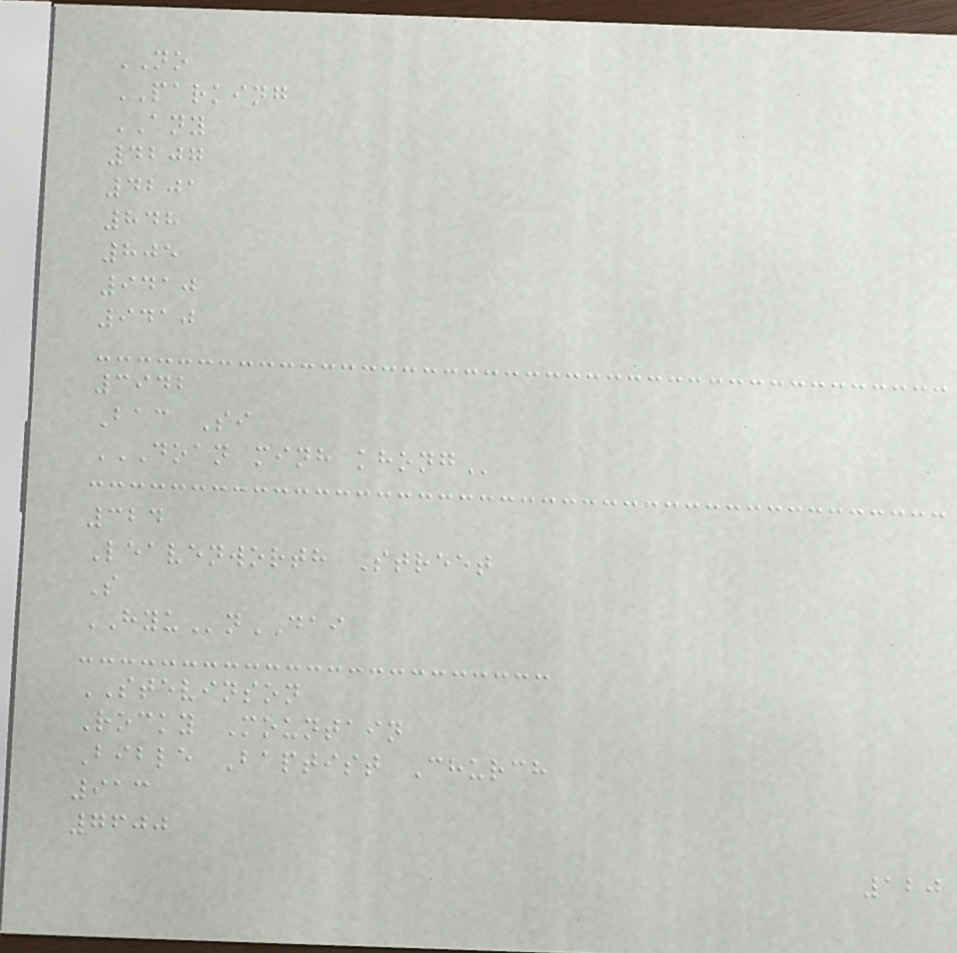NO
PARKING
ANY
4207
4201
848
805
9410
9410
3942
Bac Si
DOAN MINH KHONG
324
Leavenworth Street
S
HYUnDAI
STEVINSON
Rocky Mountain
Bible Baptist Church
913
7600
120
